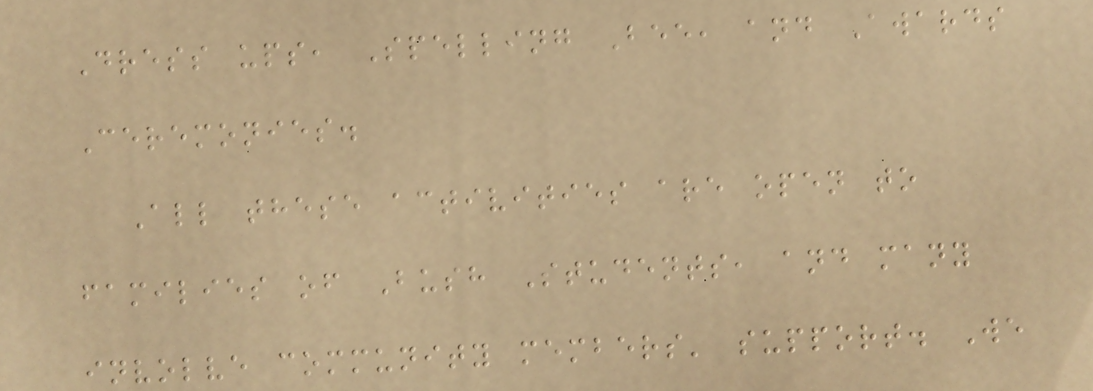Dress ups, Spelling Bee, and Awards
Ceremonies.
All these activities are open to
families of Bush Students, and many
involve community members' support. We
